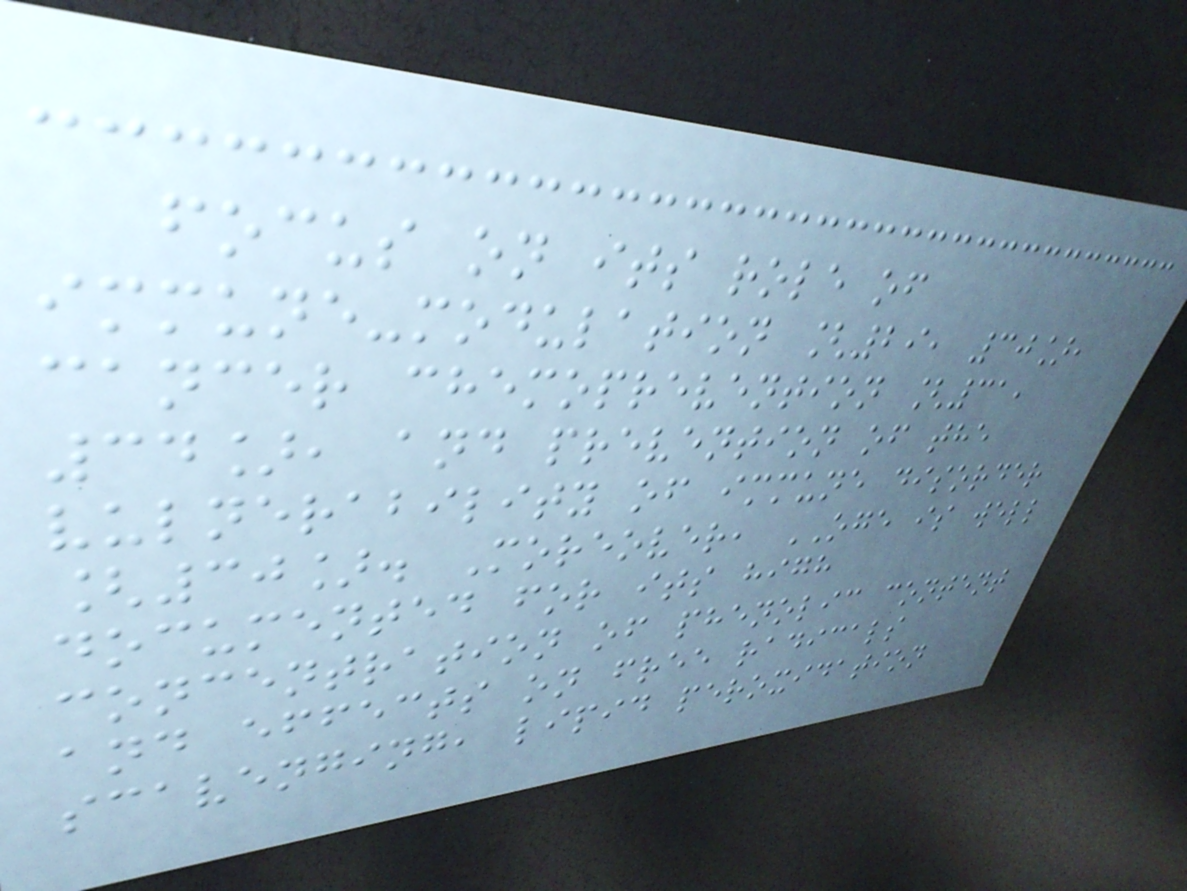focus on its role of
immune-modulation [29, 30],
cancer chemoprevention [31,
34], and prevention of the
vulnerability of immune disorder
[30]. Moreover, OGE is well
documented for its high
concentration of phenolic content
and effects on free radicals
scavenging, lipid peroxidation
